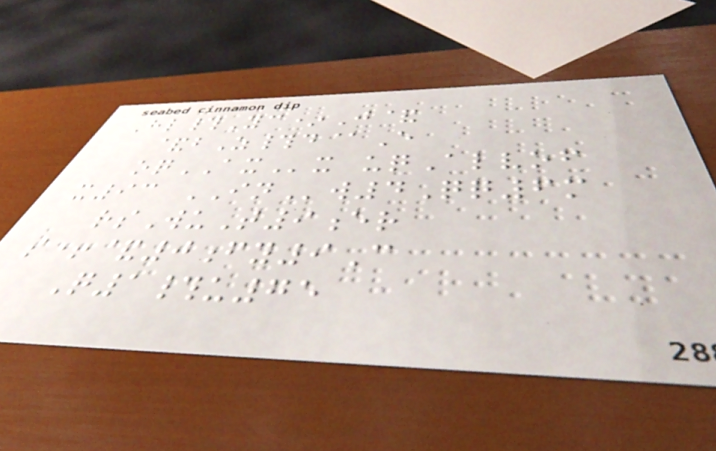Hl#Yc*J&
&bZ#d@E
oqAXx uqAlvof
x93 INw4Qq6m
rsWuT9er
s+&0fy9C
Q1#u75
